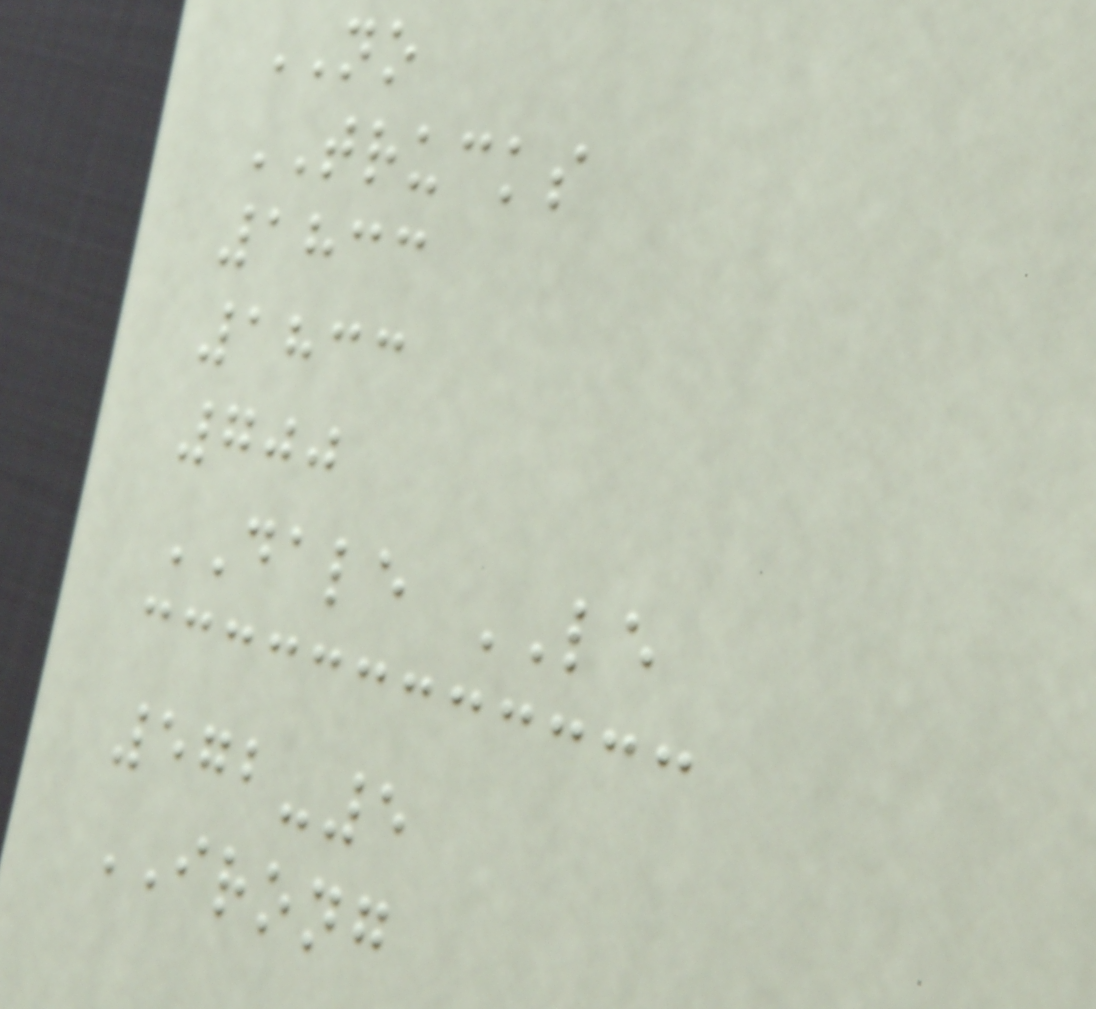NO
TRUCKS
1833
1833
700
DALE LE
572-5
IRONG
